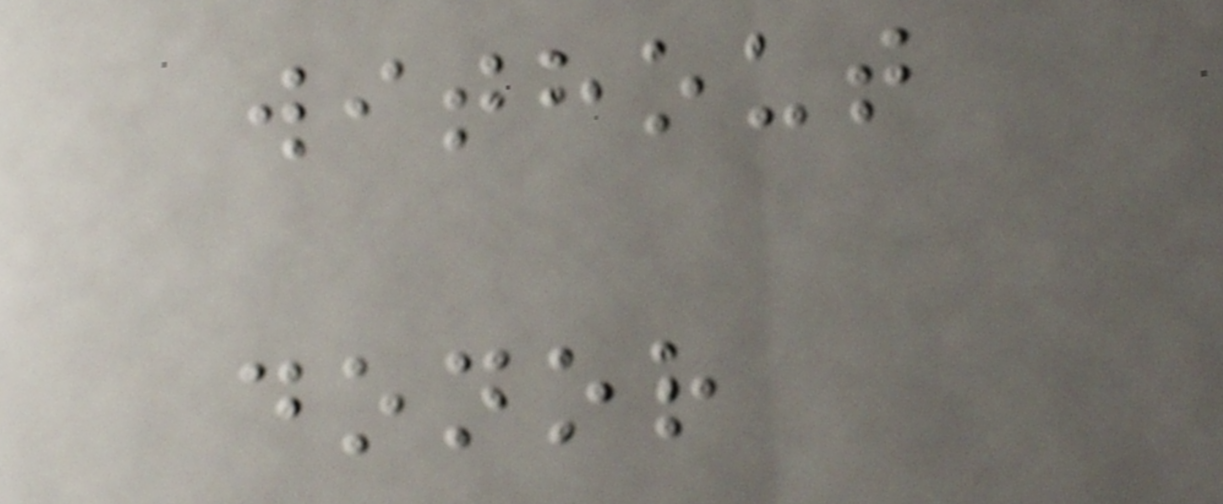without
donor
